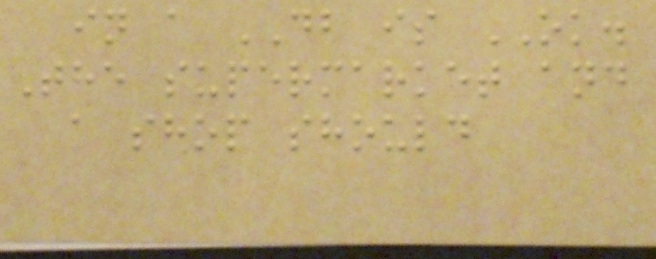in a DB is OK.
The supermarket and
a shop should
